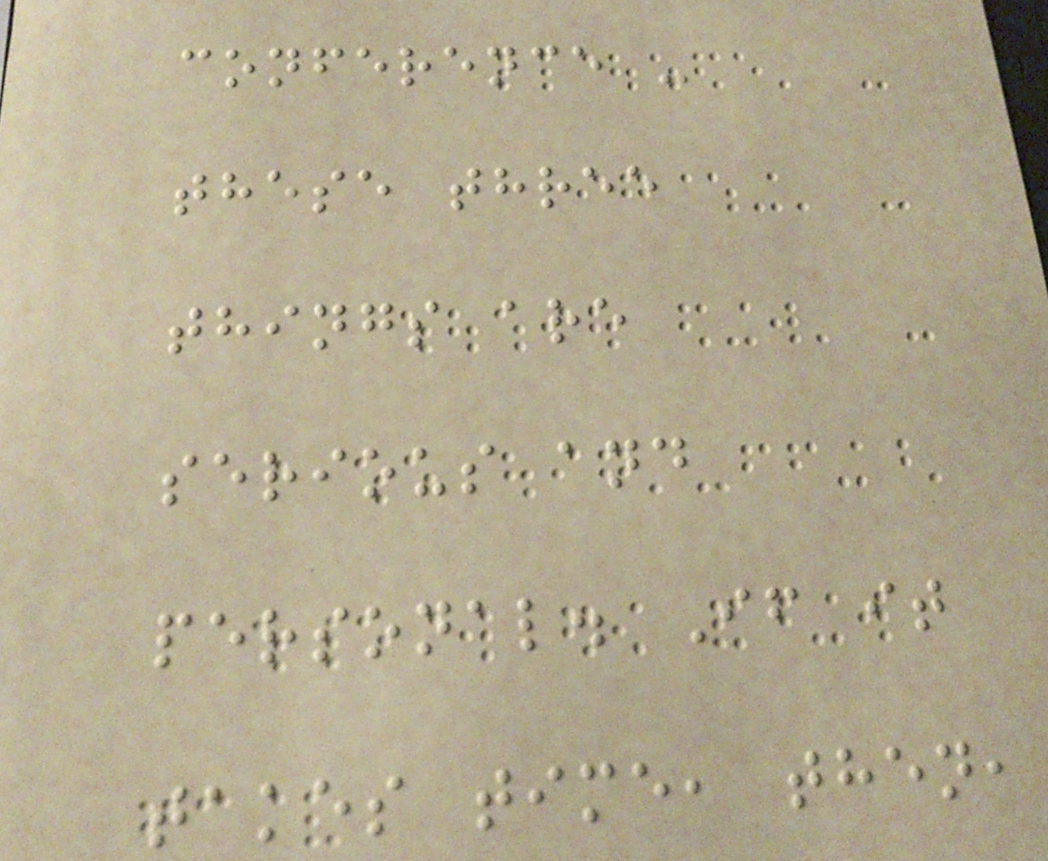conference -
these three
things are
serious and
personal. If it
takes time, then,
